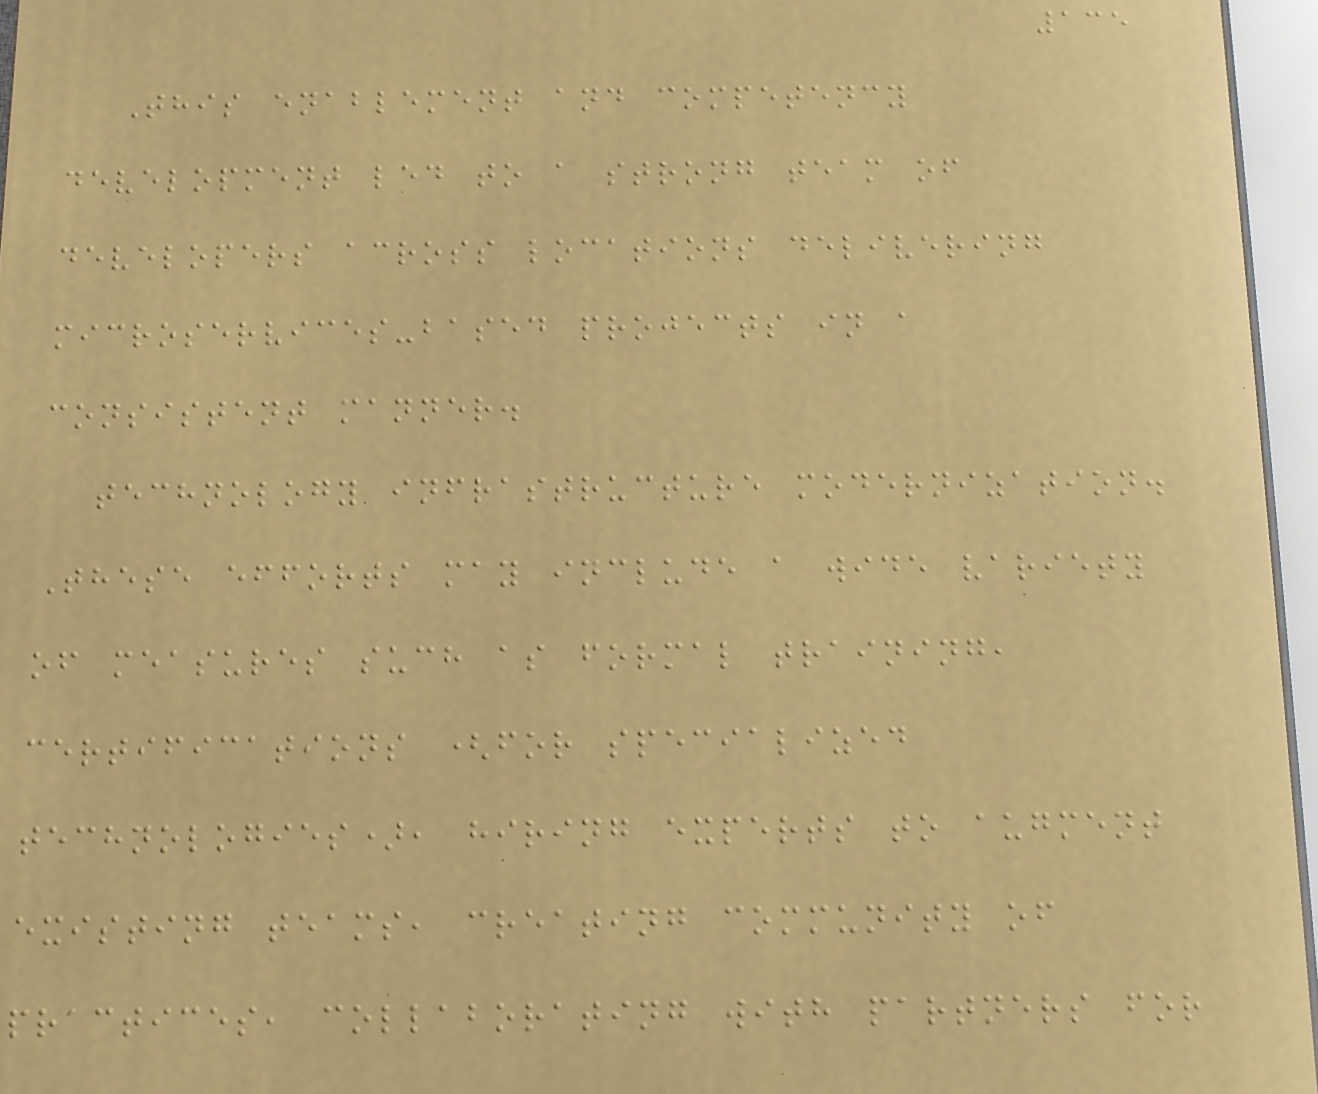135
This enablement and competency
development led to a strong team of
developers across locations delivering
microservices-based projects in a
consistent manner.
technology infrastructure modernization.
These efforts may include a wide variety
of measures such as formal training,
certifications (for specialized
technologies), hiring experts to augment
existing teams, creating community of
practices, collaborating with partners for
